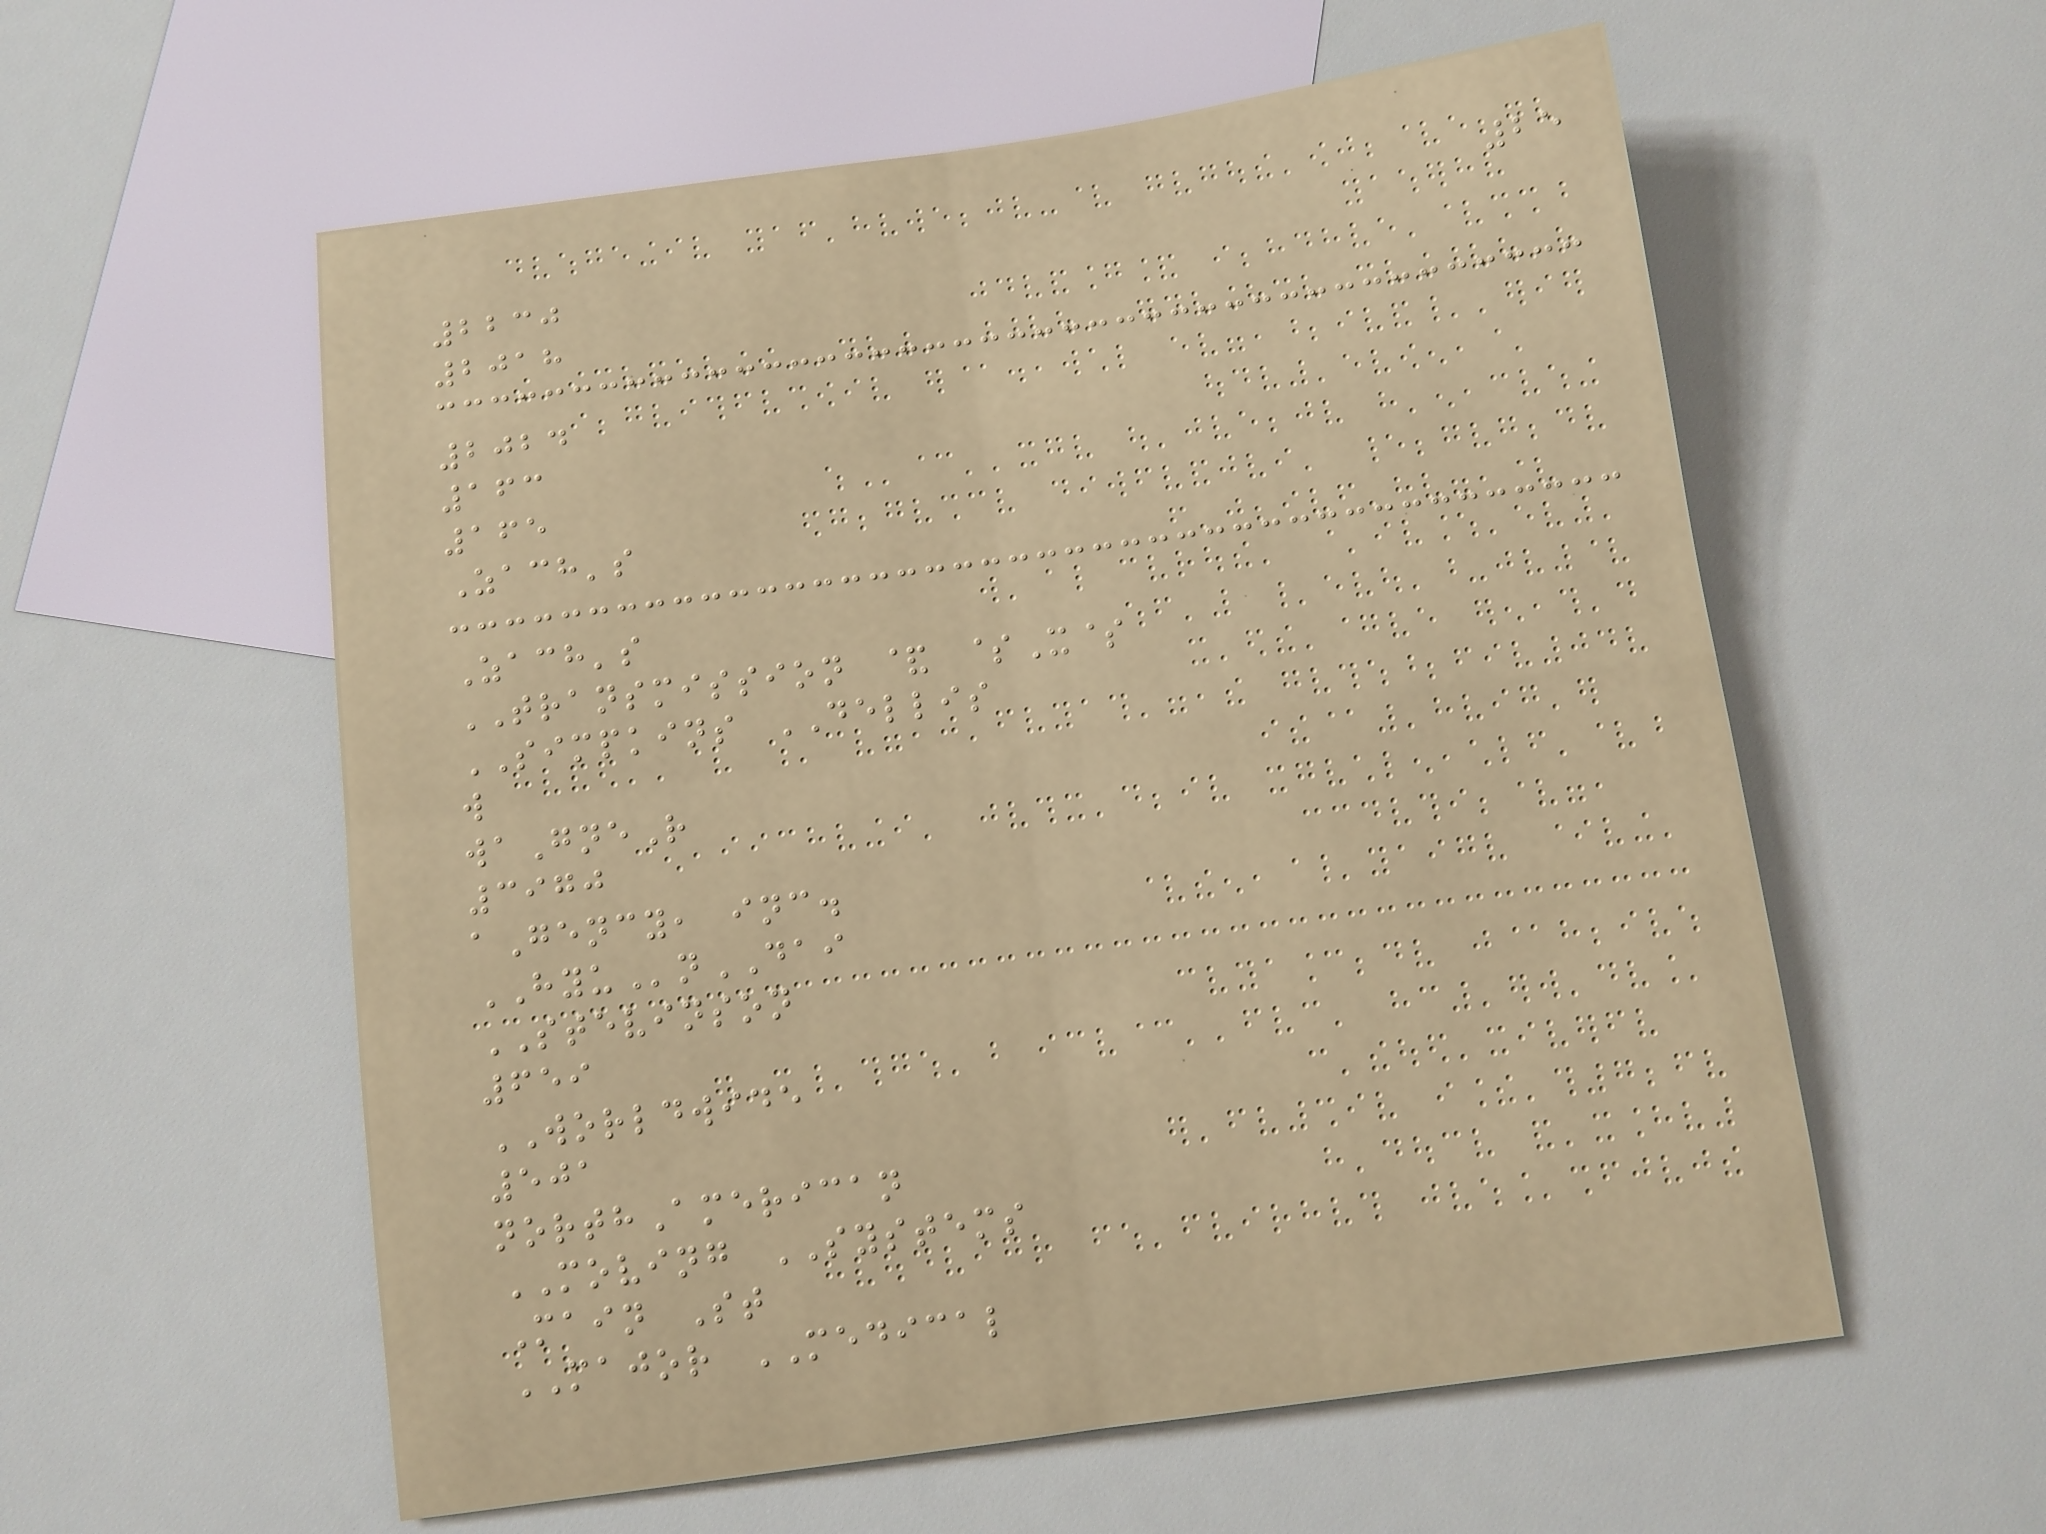25
2230
2018
2024
163
165
Zach's
Zach's
TRANSMISSION & $X$
SIMPKINS DELLIS
w
waGneR
3970
aGency, inc.
HYUnDAI
STEVINSON
659
WORLDWIDE
501
northAmerican
MOVING SYSTEMS
Main St
MAJOR MEDICAL
